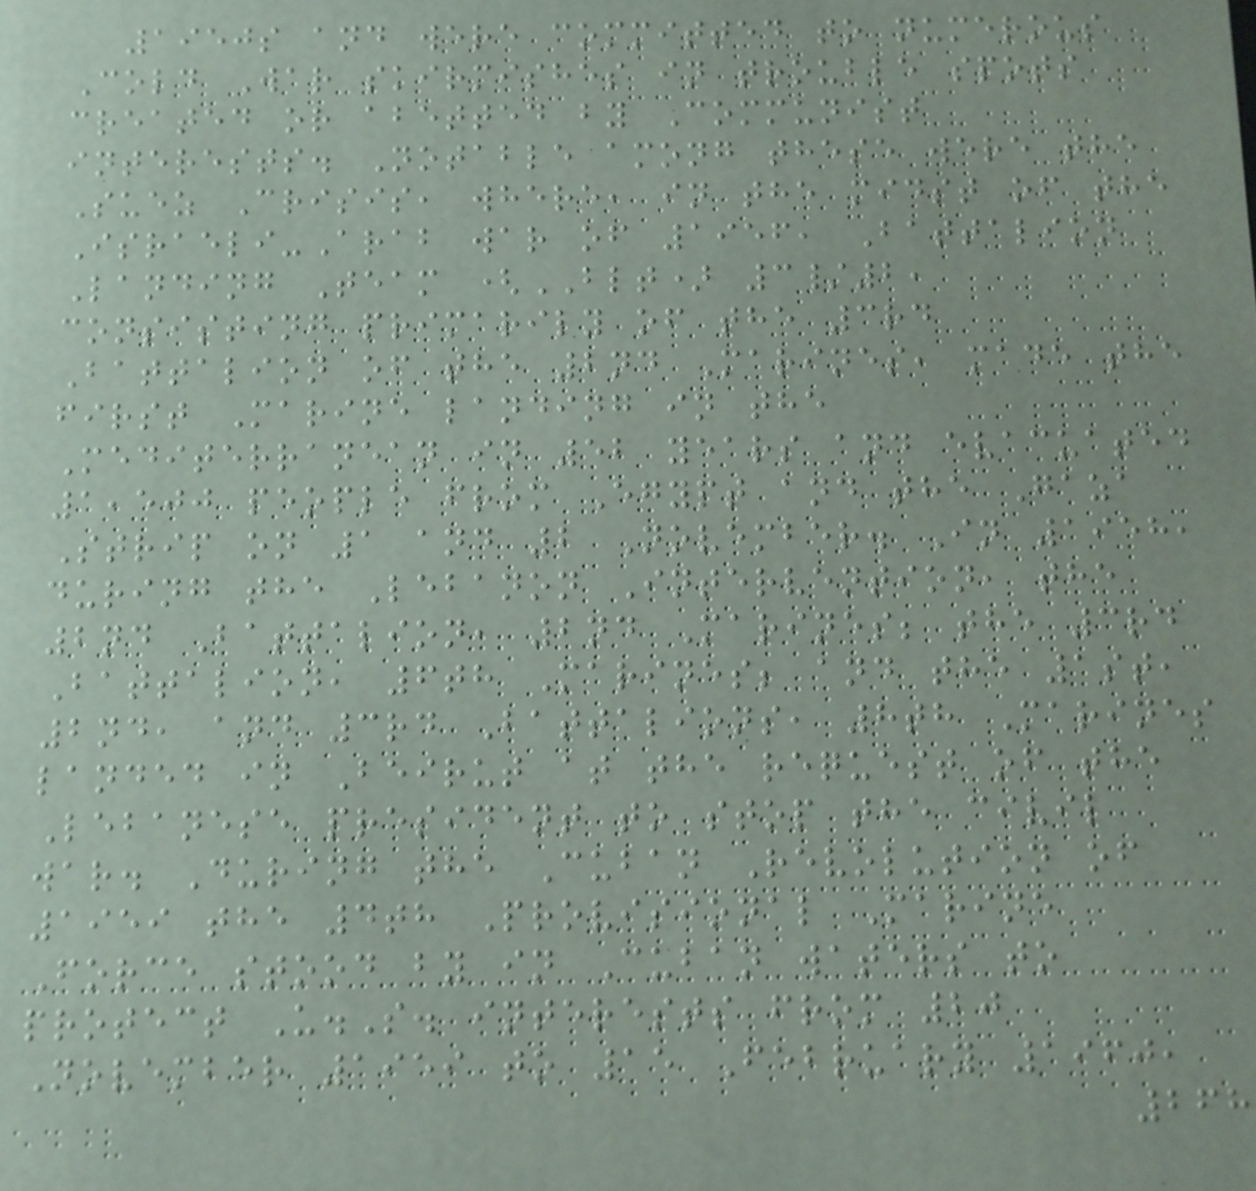1950s and were committed to numerous
Cold War skirmishes in trouble spots
created or abetted by Communist
interests. Notable among these were the
Suez Crisis, where, in the midst of the
Israeli-Arab war of 1956, Battalion
Landing Team (BLT) 3/2,
consisting primarily of the 3rd
Battalion of the 2nd Marines, made the
first Marine landing in the
Mediterranean in 52 years and evacuated
1,500 people from Egypt and the Gaza
Strip on 1 and 2 November. In 1958,
during the Lebanon Intervention, the
2nd Battalion, 2nd Marines; the 3rd
Battalion, 6th Marines; and the 1st,
2nd, and 3rd Battalions, 8th Marines
landed in Beirut at the request of the
Lebanese president to stop the civil
war. During the Cuban Revolution of
1959 the 4th Provisional Marine
Force stood by in Cuban waters to
protect U.S. interests from 20
November 1959 to 15 February 1960,
268
